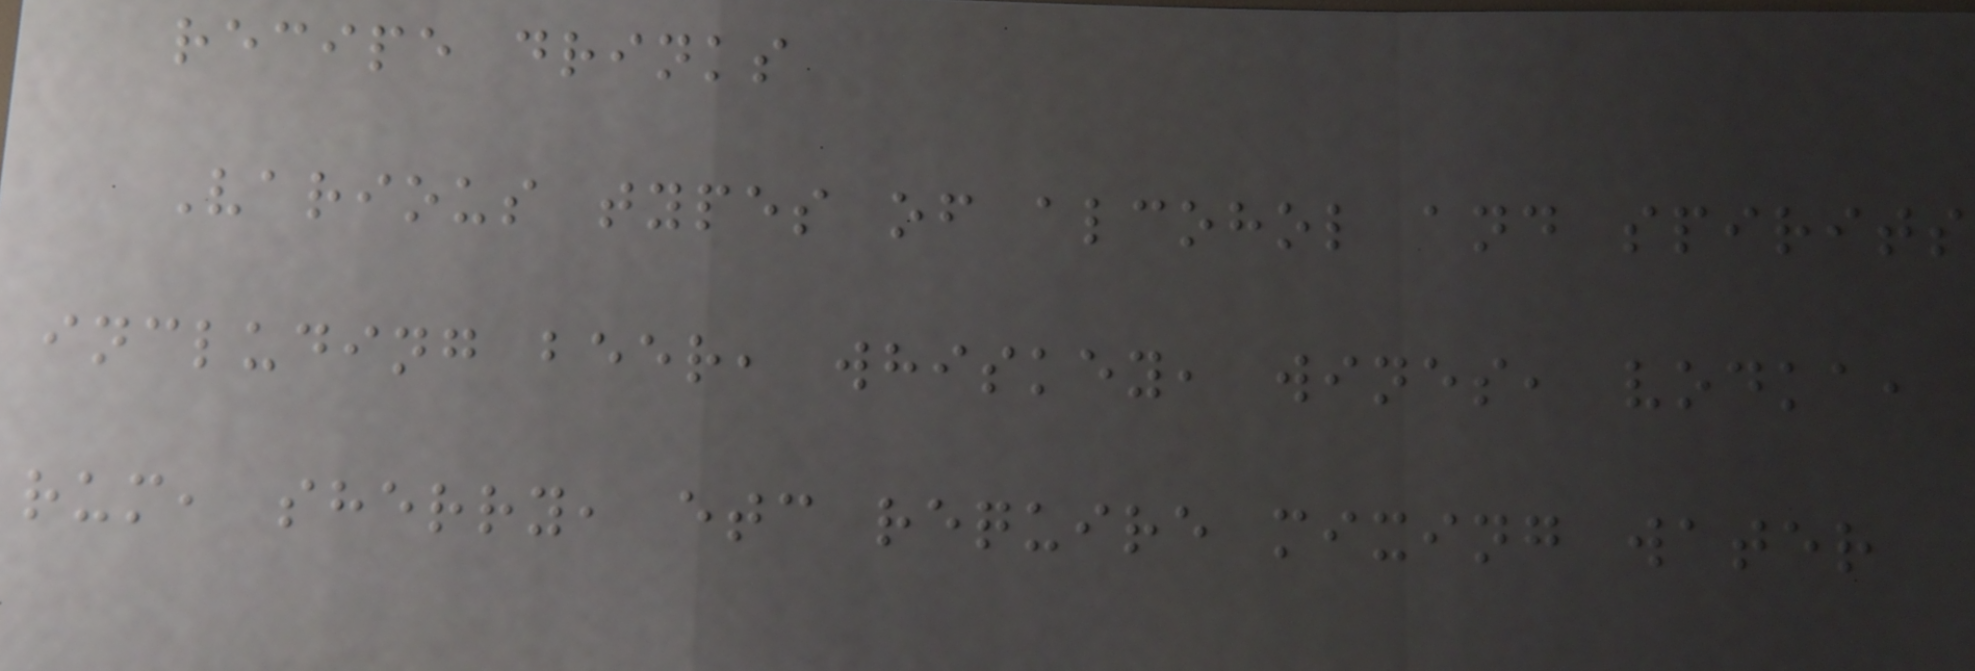recipe drinks
Various types of alcohol and spirits
including beer, whiskey, wines, vodka,
rum, sherry, etc require mixing water
